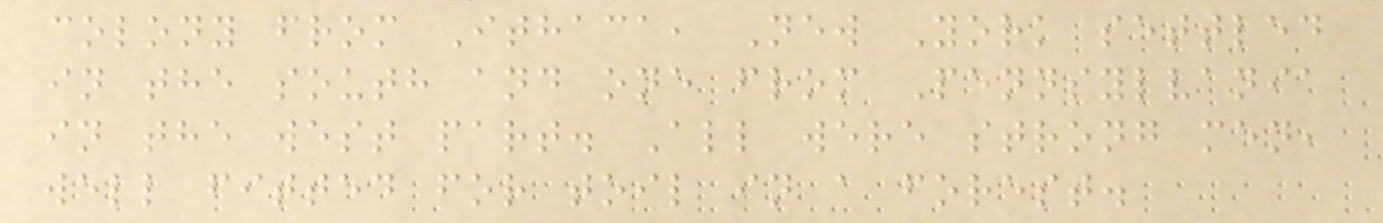colony from Ithaca, New York settled
in the south and one from Pennsylvania
in the west part. All were strong men,
well fitted for toil in a forest.
